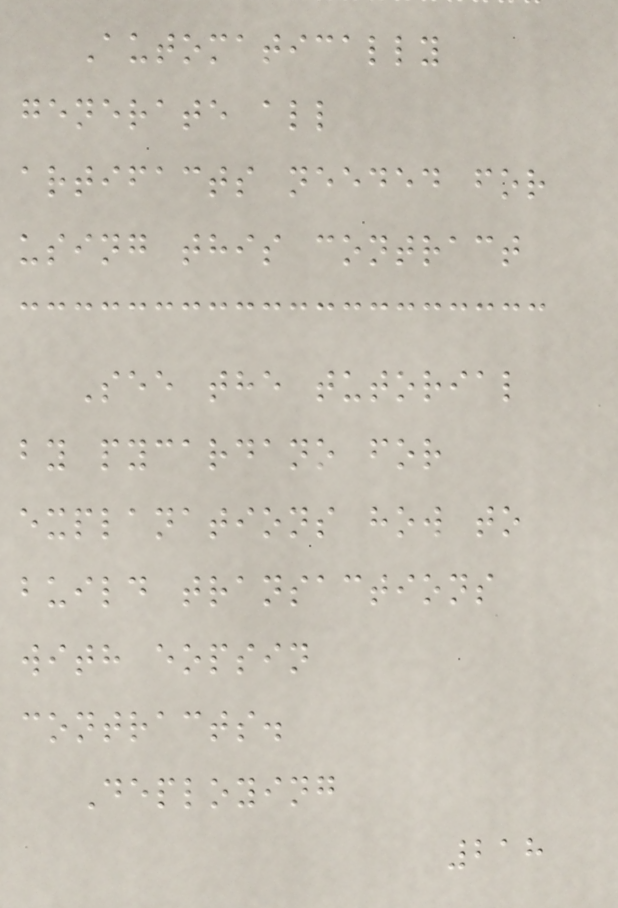Automatically
generate all
artifacts needed for
using this contract
See the tutorial
by pycardano for
explanations how to
build transactions
with eopsin
contracts.
Deploying
218
